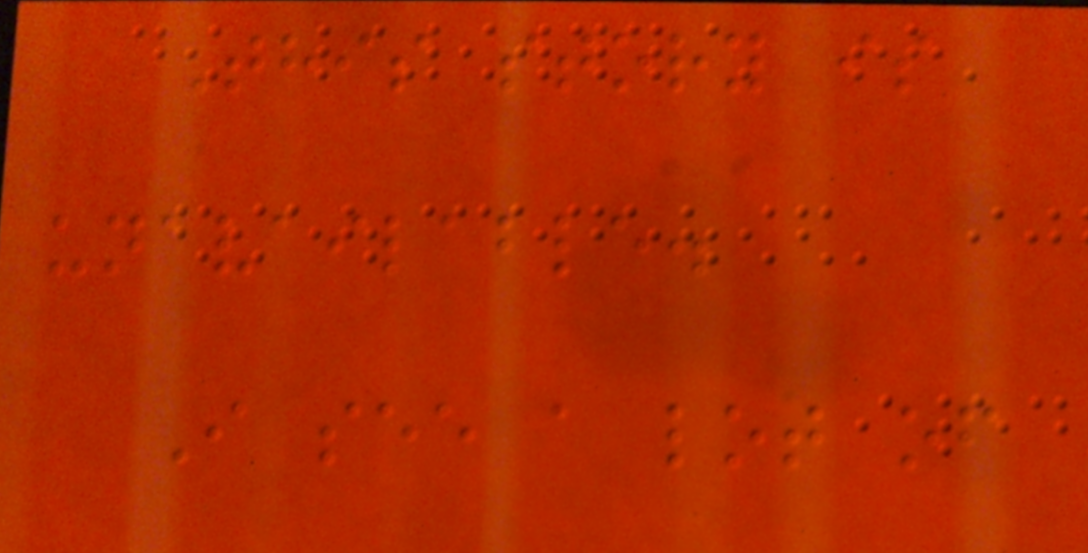This story is
unavailable.
I see a lot of
